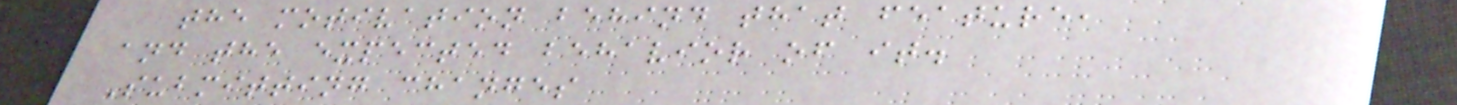the motivation behind that feature,
and the expected behavior of it.
Submitting changes
